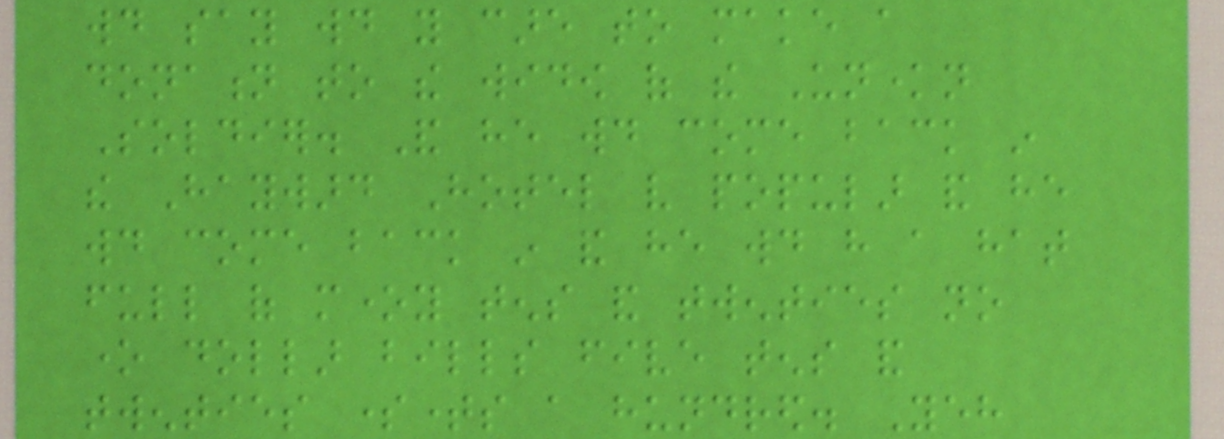would say would you care to make a
donation to the widow of the Unknown
Soldier. And he would come back in
the Hayward Hotel very popular and he
would come back in and he would have a hat
full of money tens and twenties no
one dollar bills five tens and
twenties sometimes a hundred. Yeh
